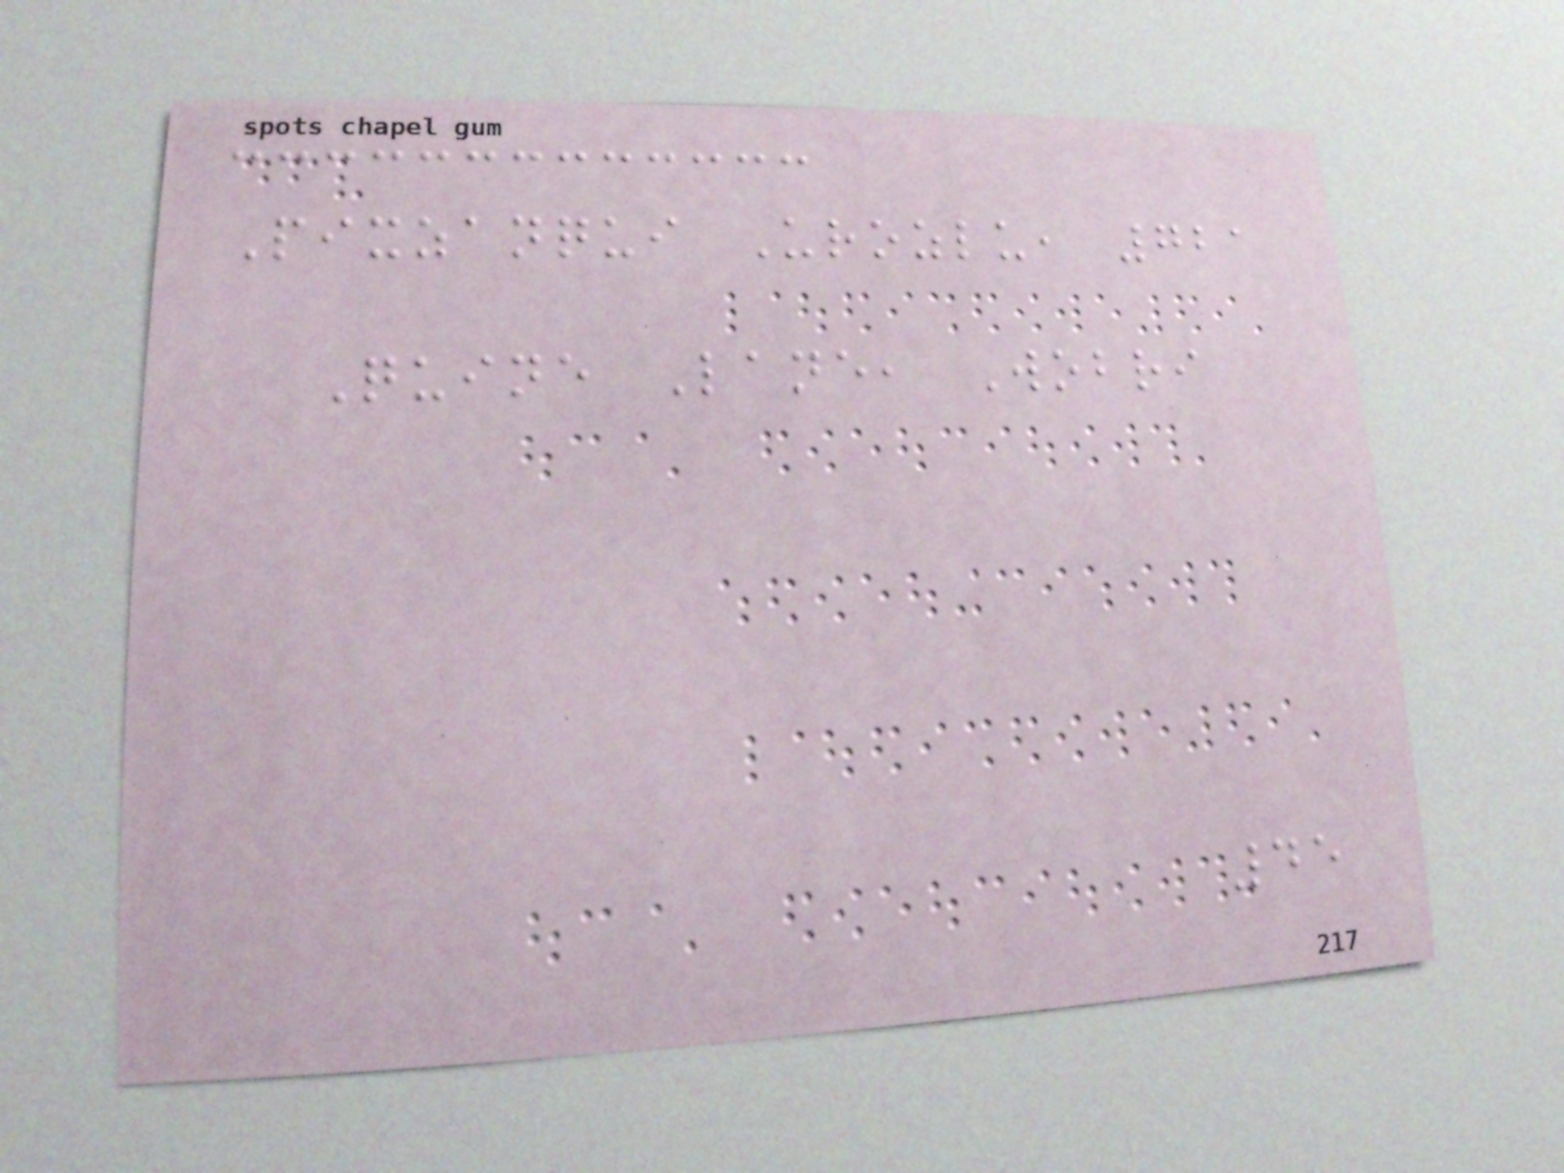Pixzanqui Urozlu, 721
Quine Lane, Wobri
45
